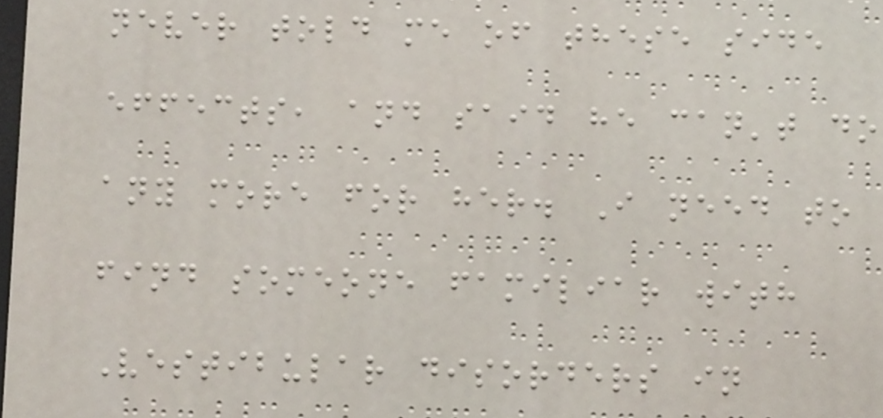never told me of these side
effects, and said he can't do
any more for her. I need to
find someone familiar with
Vestibular disorders in
